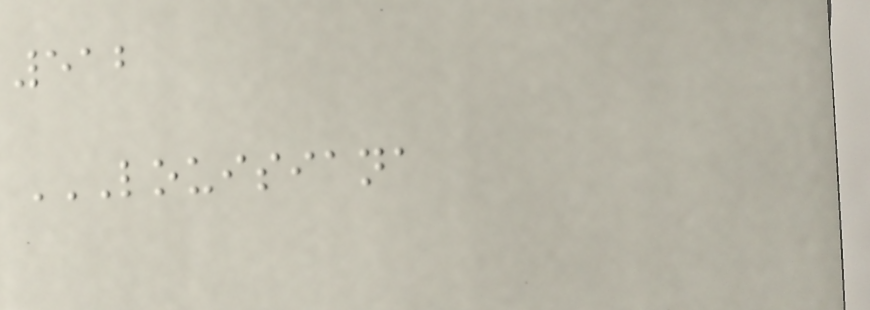512
LOUISIANA
